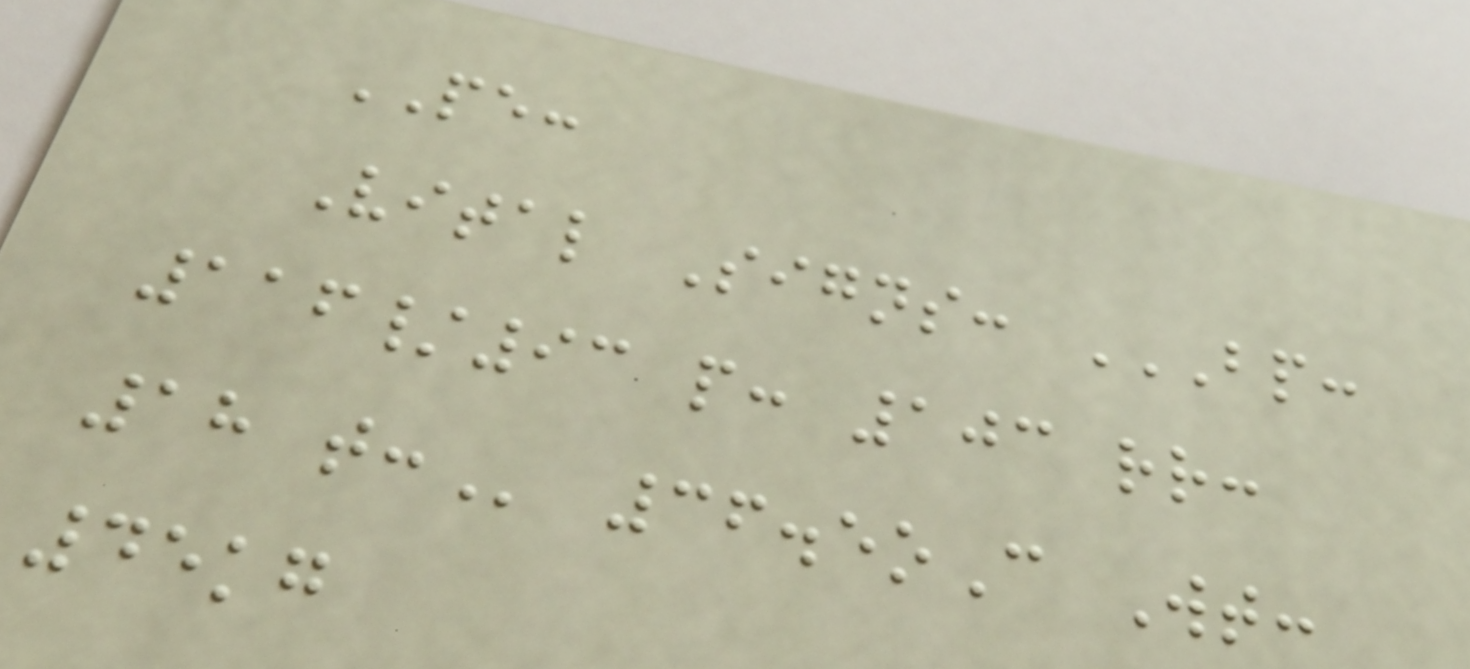PE:
Vital Signs: BP:
116/93 P: 103 RR:
18 T: 36.5oC Wt:
45kg
